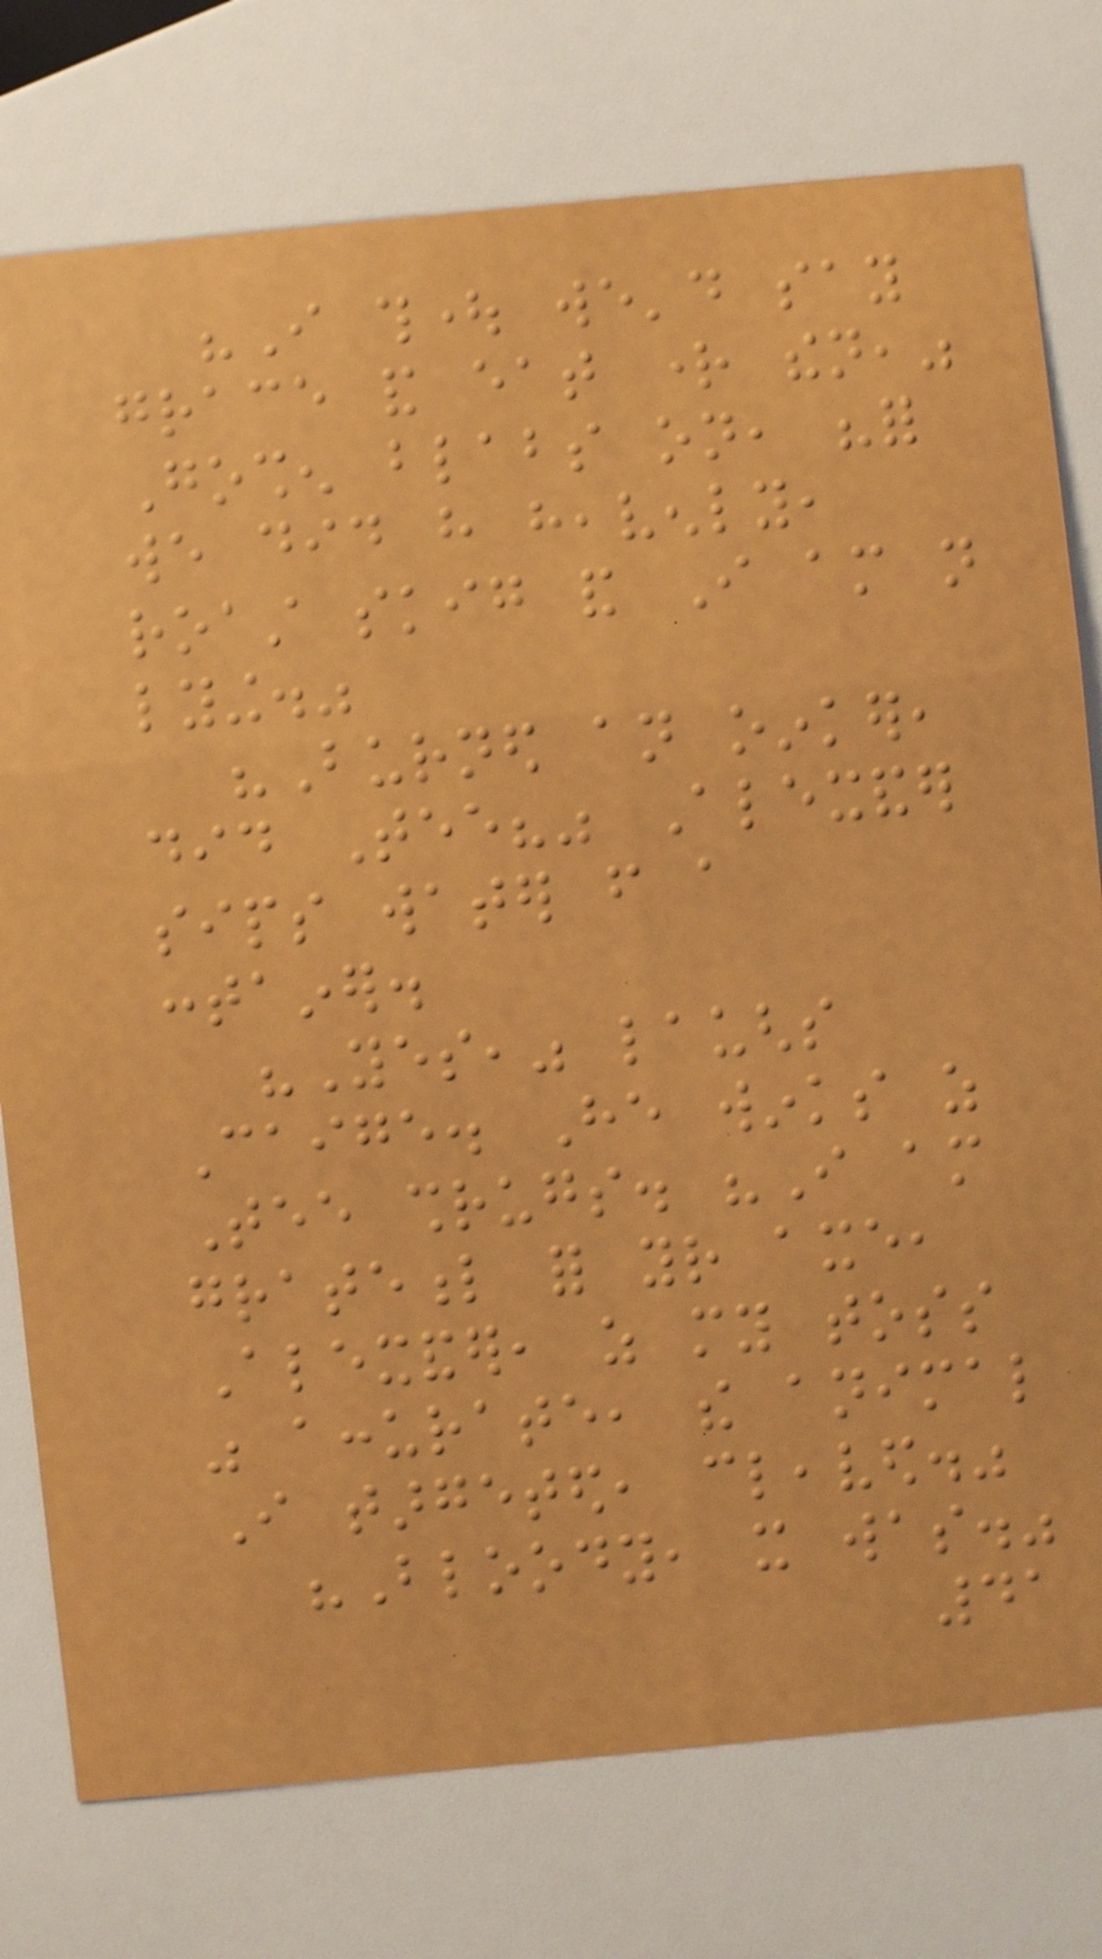"I thought we'd say
grace and eat right then,"
Goshen blabs on, "for
we did have heavenly,
roast skig and I am not
lying."
"Burned an oinker,
did Tee?" Alexander
sips water from a
container.
"Yes," laughs
Caige. He winks as
Tee shrugs. "I am
grateful for your axe,
Alexander, as my toss
was accurate, the animal
I targeted, cleaved."
"Bloody, it was."
41
